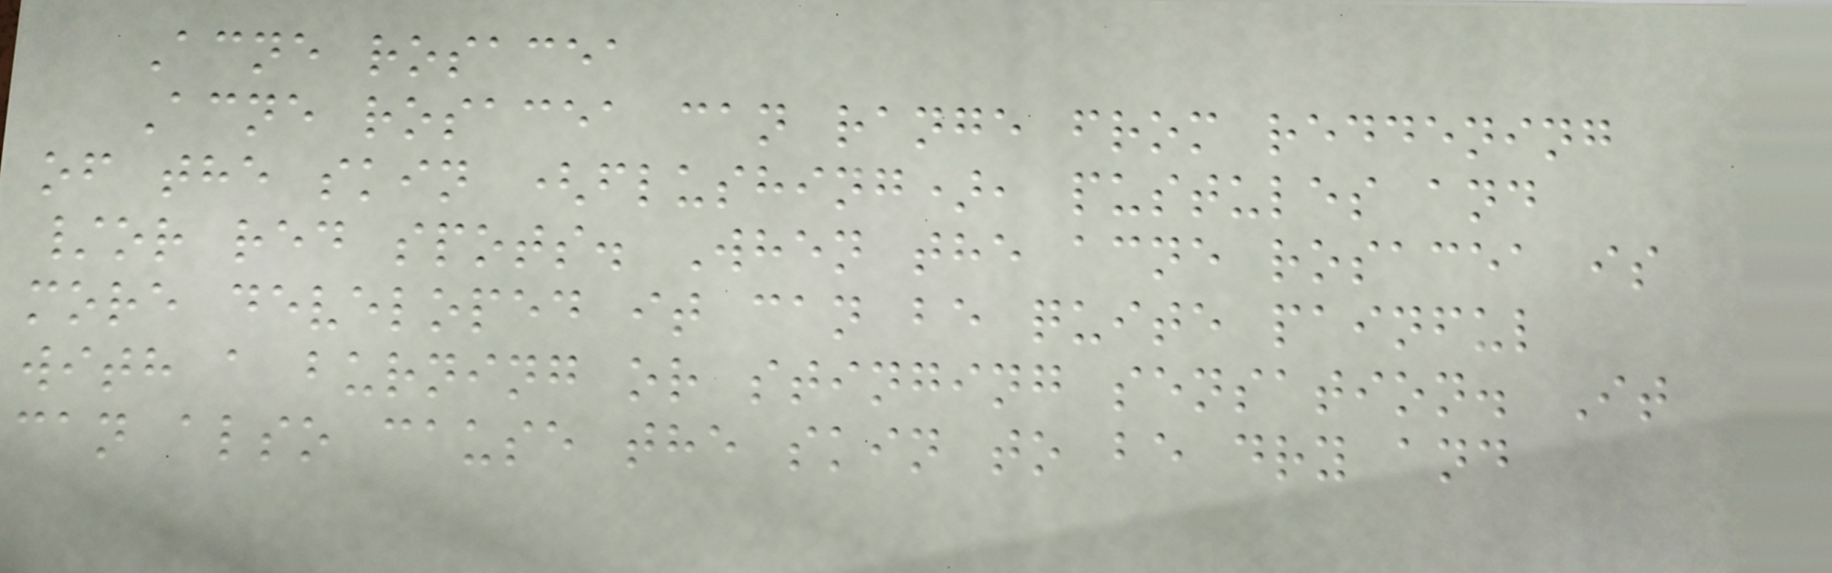Acne rosacea
Acne rosacea can range from reddening
of the skin (flushing), pustules and
/or red spots. When the acne rosacea is
more developed it can be quite painful
with a burning or stinging sensation. It
can also cause the skin to be dry and
